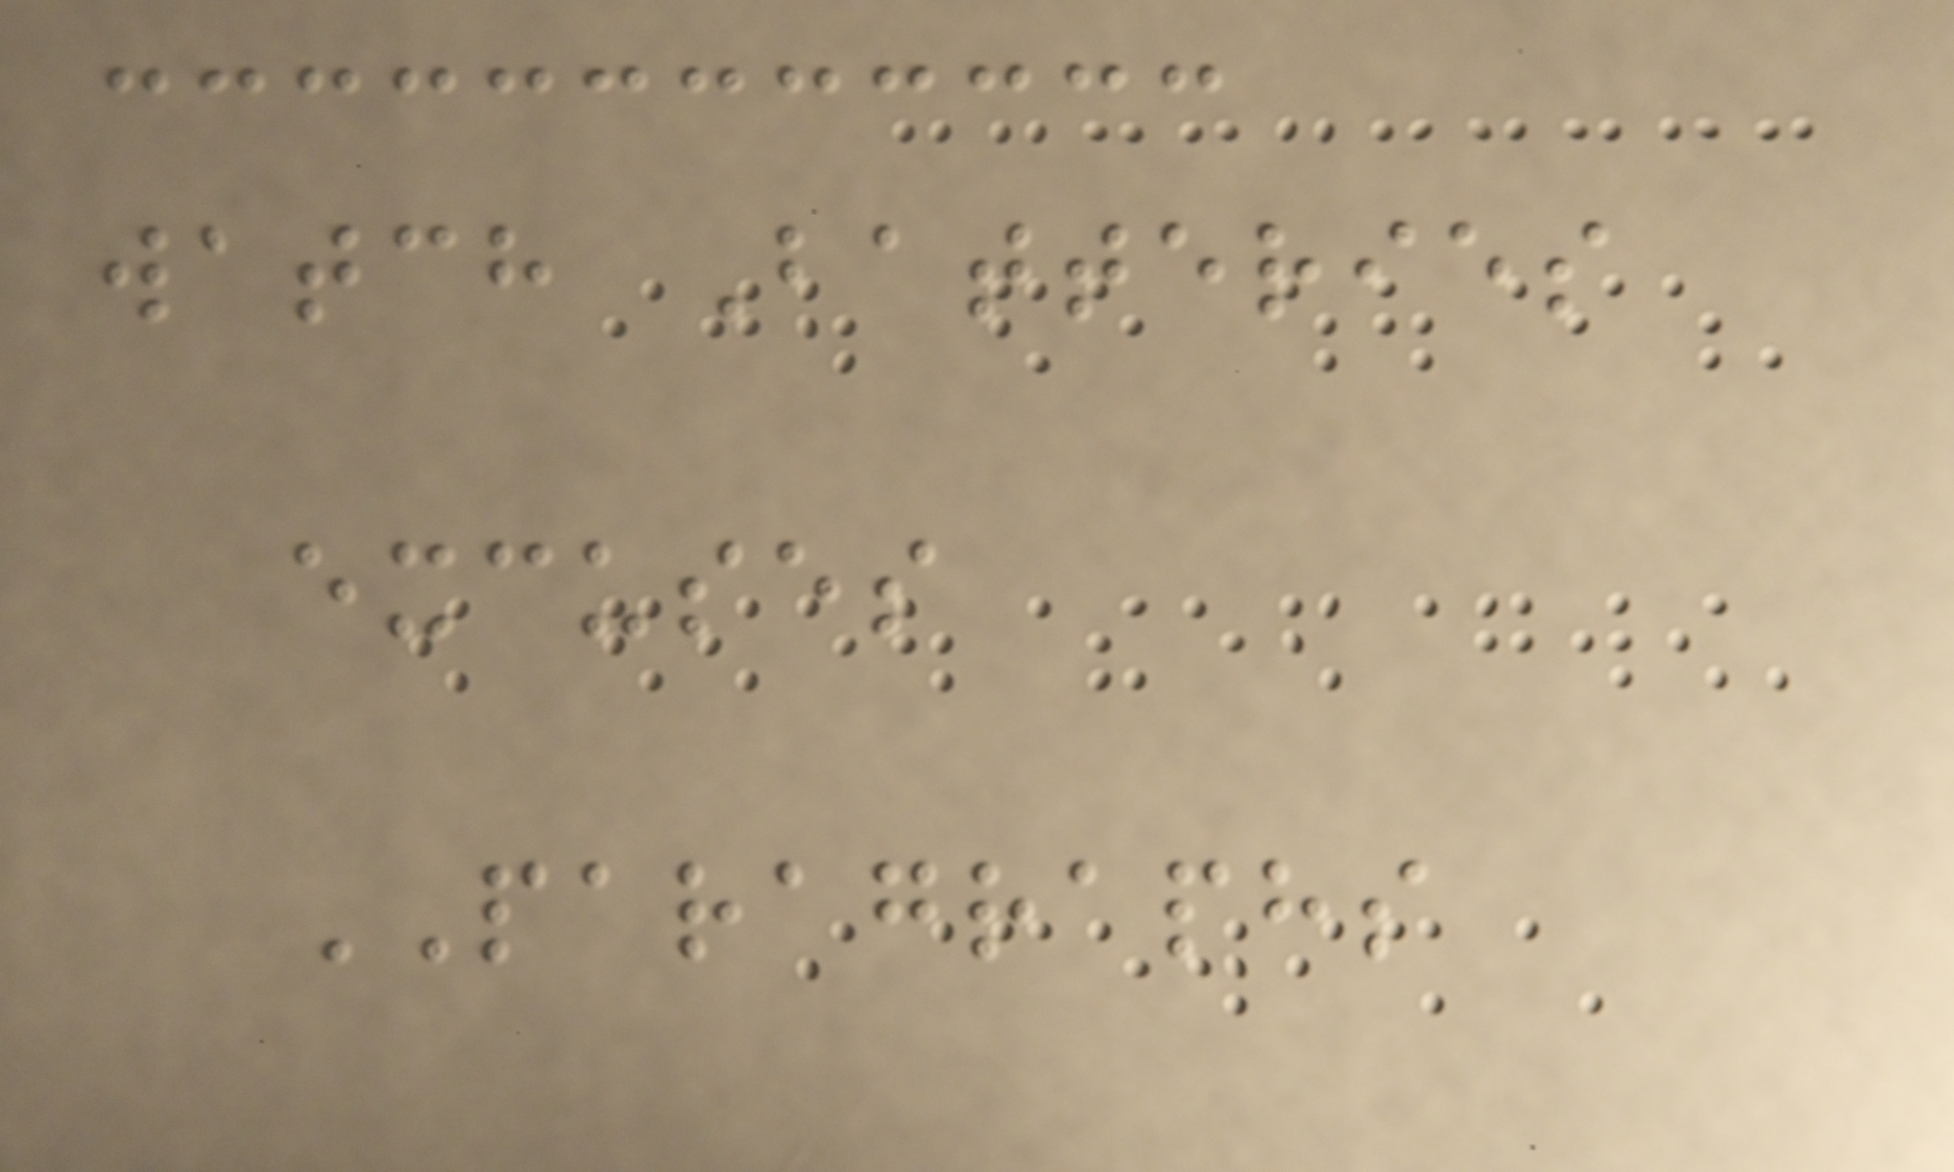watch Batteries
excuses
PARAGRAPHS
